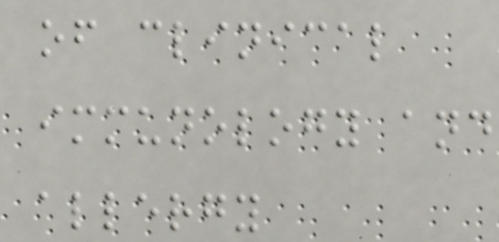of clinical
immunology and
allergy
